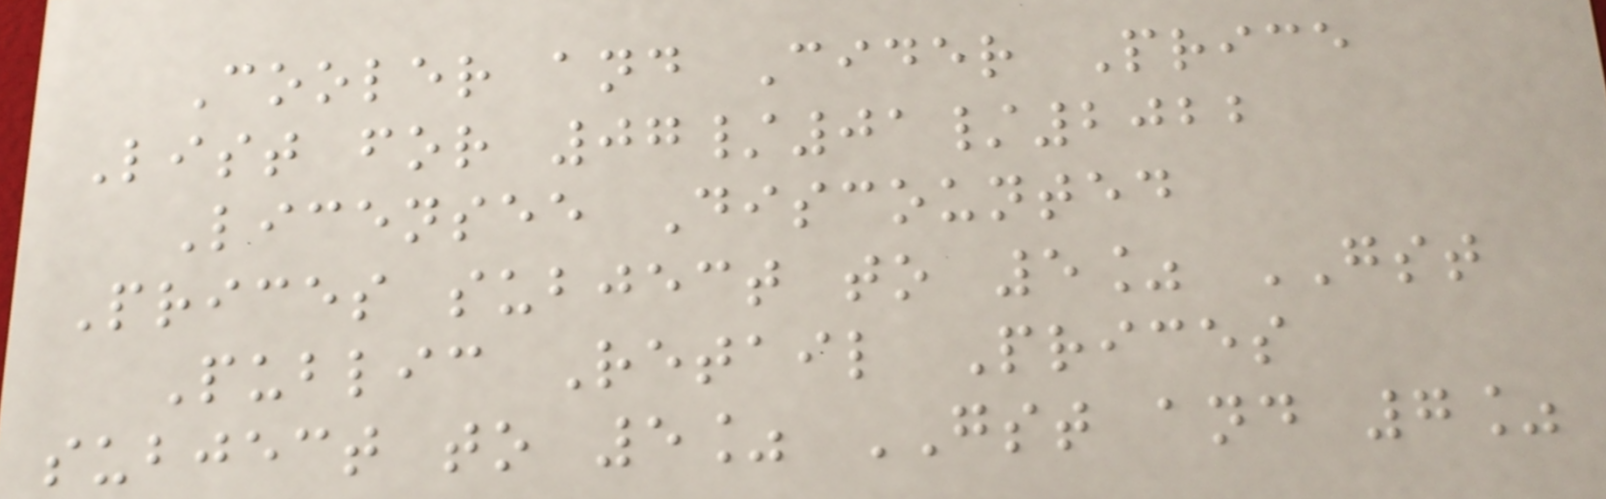Cooler and Cider Price
List for 07/01/2022
Licensee Discounted
Prices subject to 5% GST
Public Retail Prices
subject to 5% GST and 7%
